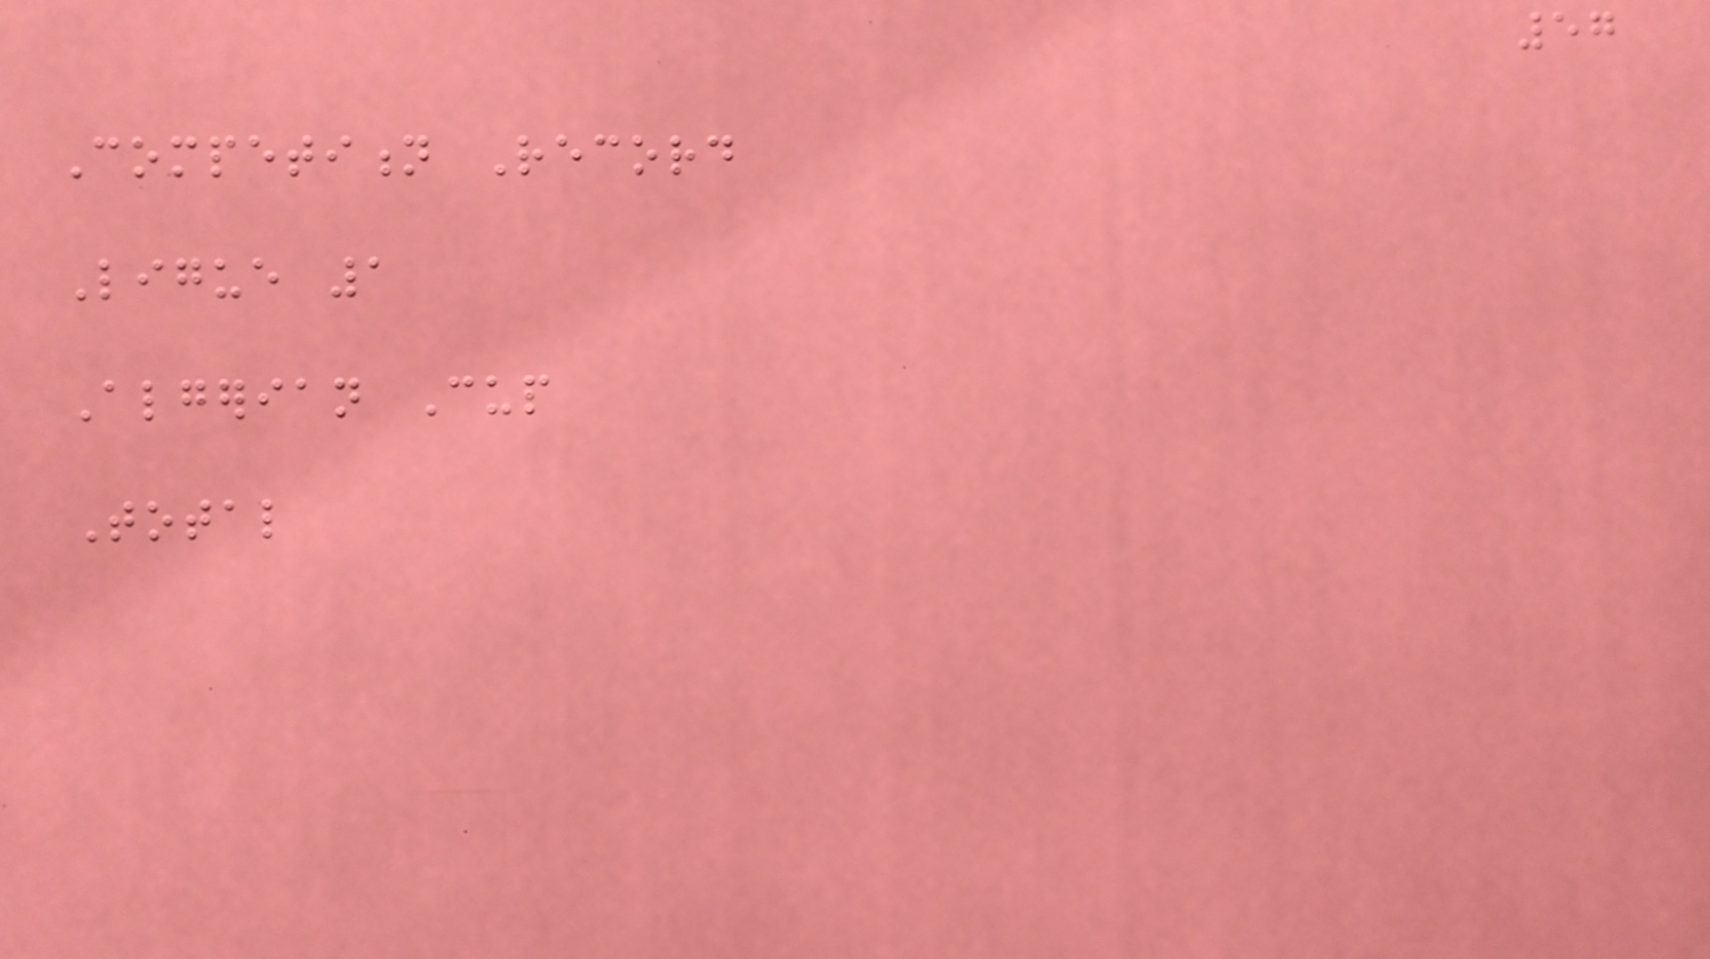57
Competition Record
Ligue 1
Algerian Cup
Total
